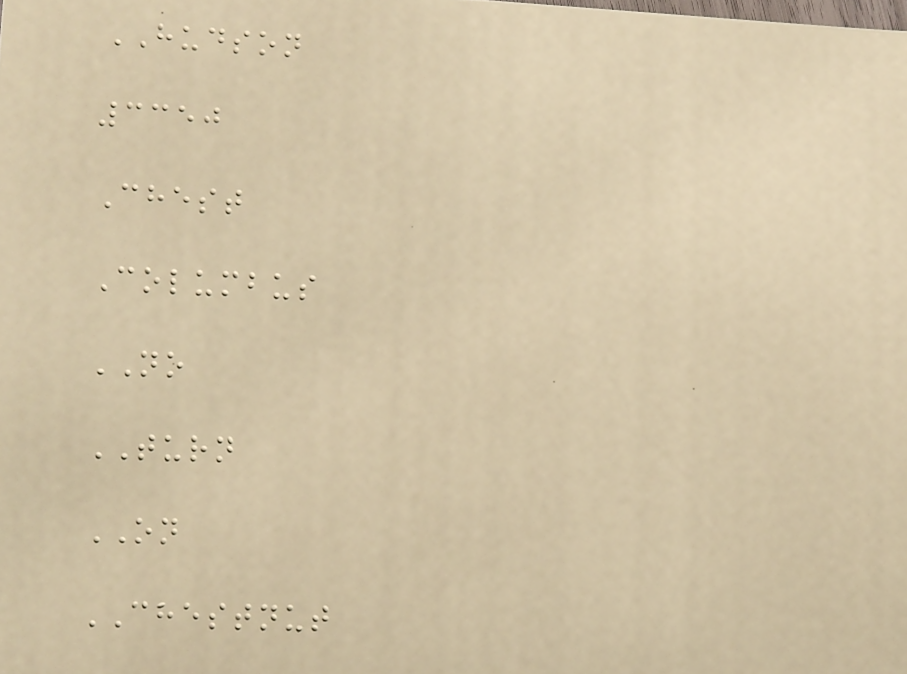HUDSON
3350
Chest
Columbus
NO
TURN
ON
CHESTNUT
